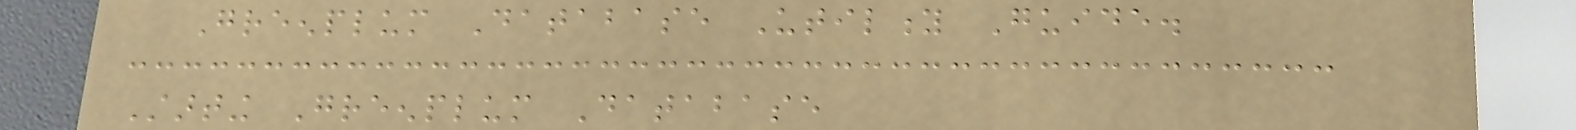Greenplum Database Utility Guide.
Starting Greenplum Database
